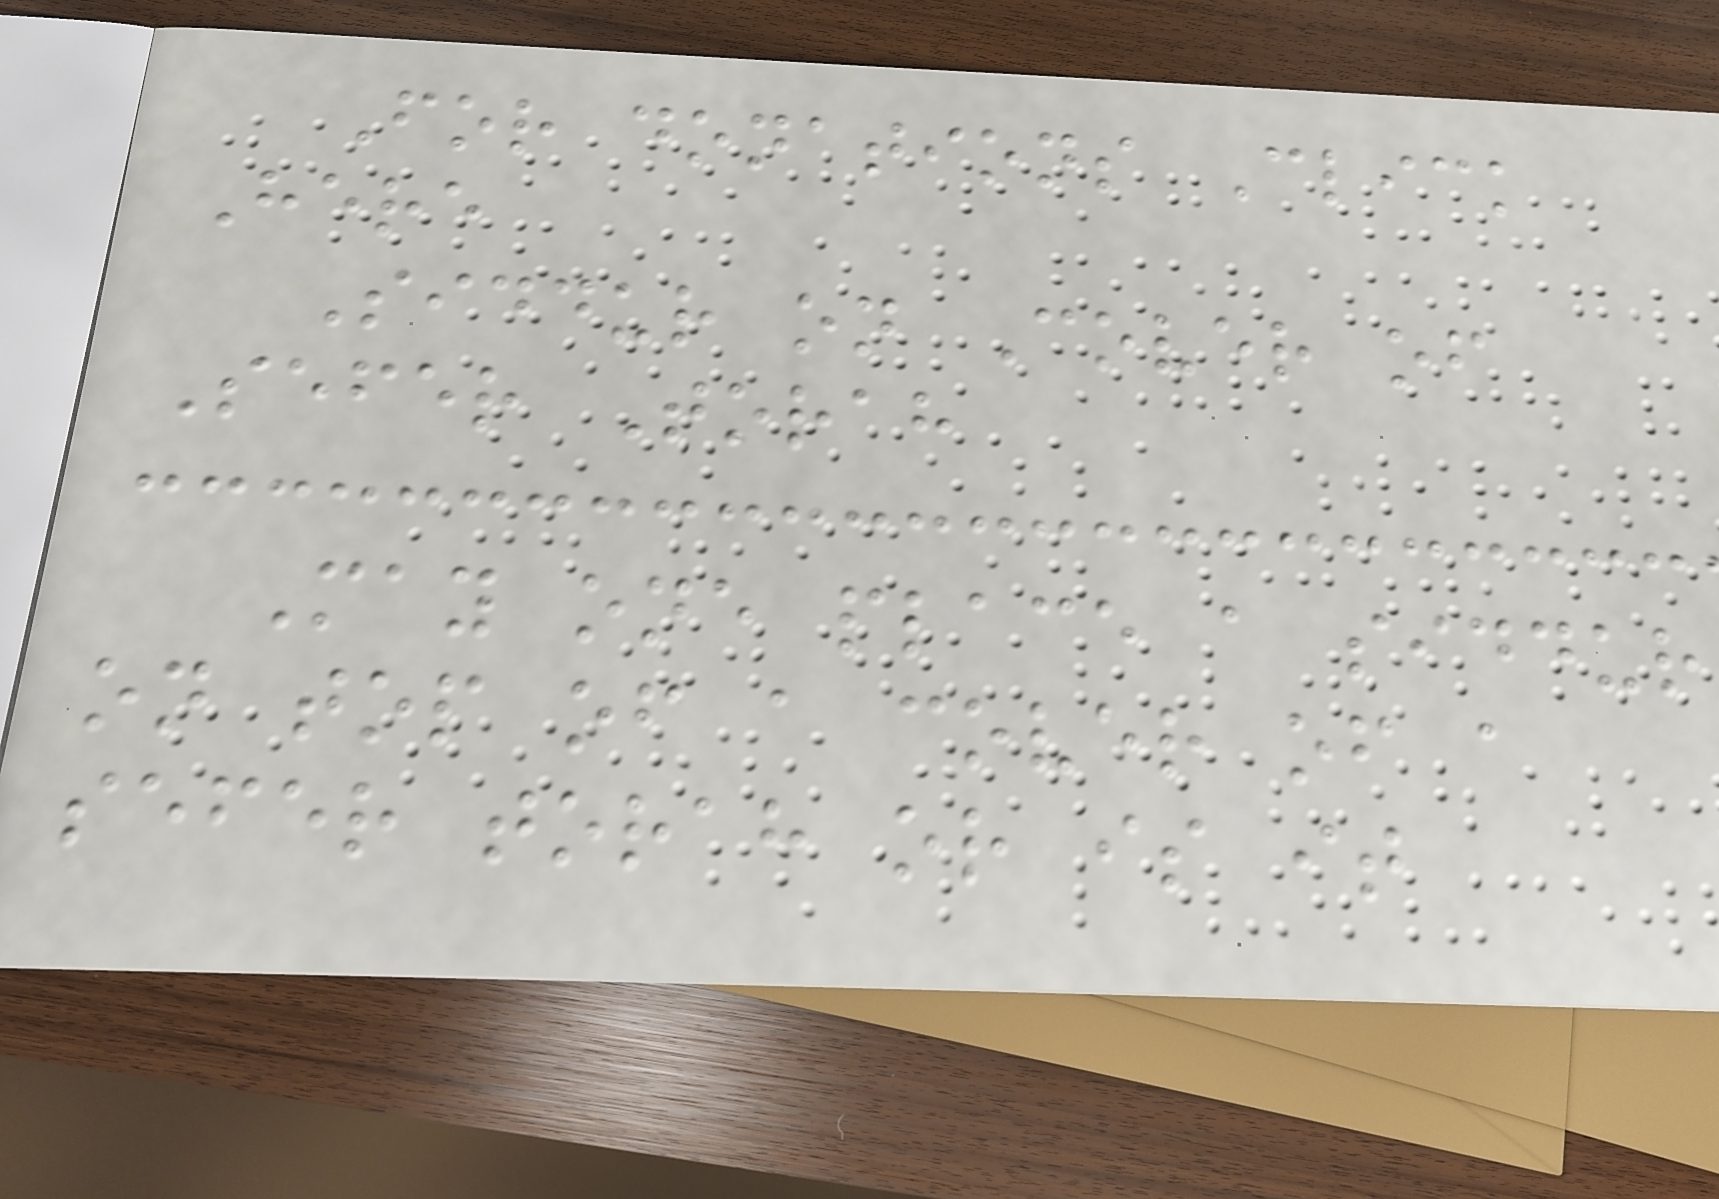For donations Click
Here
Siddur on Cover of
Sefer Torah
May one place a siddur
on top of a cover of a
sefer torah or is it
